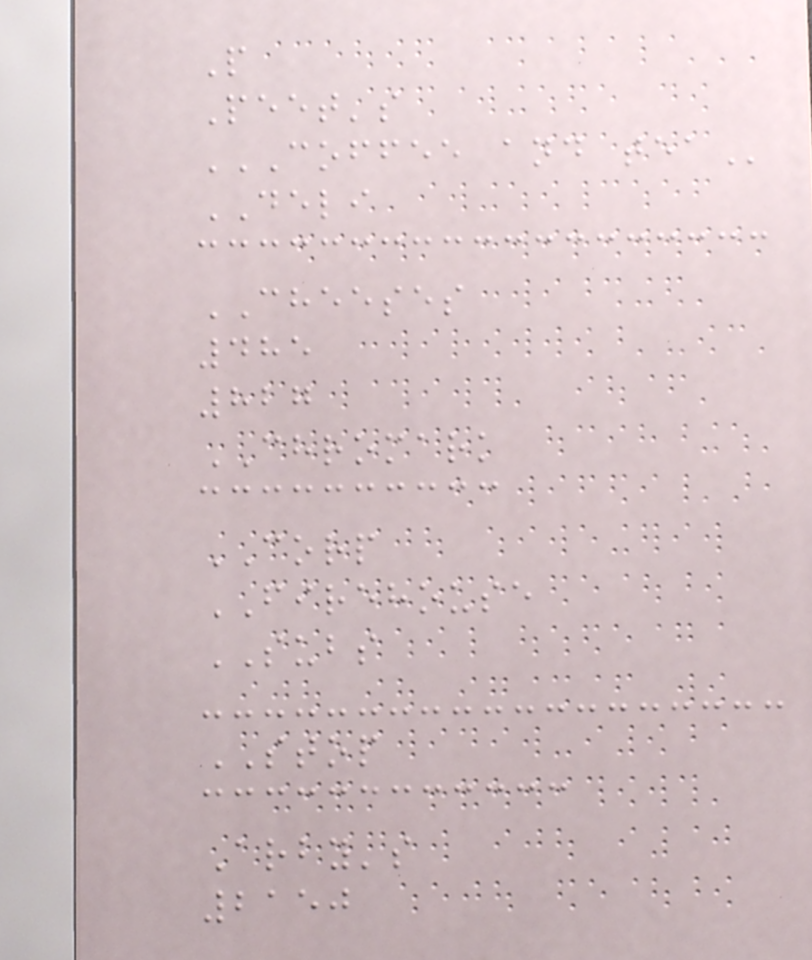P
Peet's
COFFEE AND TEA
DELI
CHEESES
485
827
CHROMARK
CORP
FIREHOUSE
SUBS
STOP
Arby's
2150
